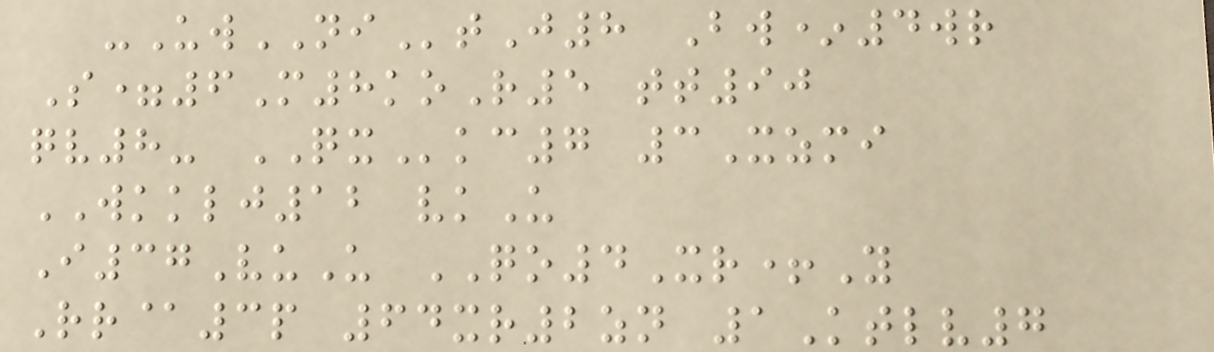-UwNItJ8 Bw*4wr
S=6M8koR5 tt90
qv8- QXkc7 3Xzmi
WKKLJ12 vkU
I37VuU QO4Xr+Y
Rr@3p 64xr2zn 1Ktlv7
